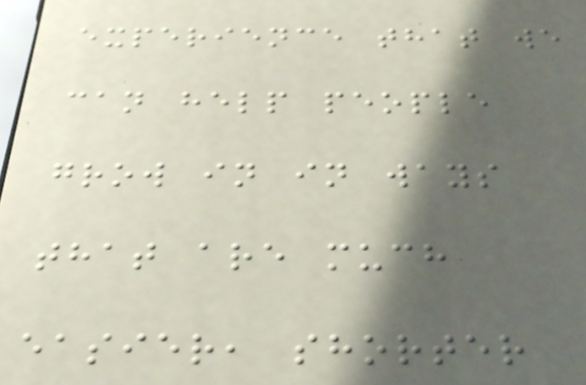experience that we
can help people
grow in in ways
that are much
easier, shorter
